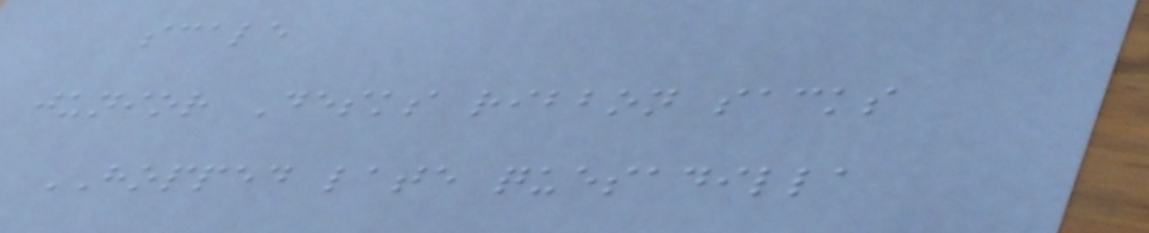scale
junior Desks ribbon sacks
HOPPED late quesadilla
